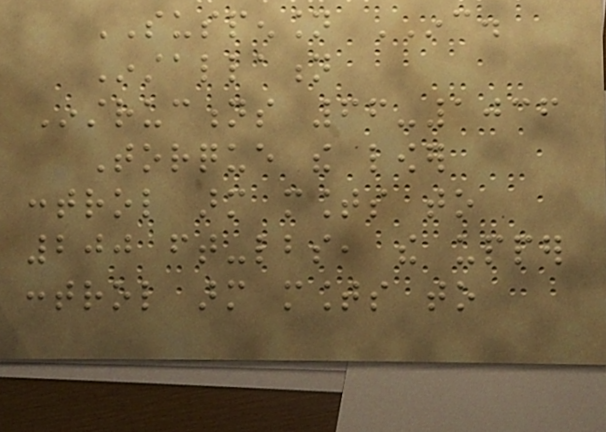SUSPENSION INC.
Installation
Instructions 66-1036
Torque the lower
control arm mounts to
200 ft-lbs, the upper
control arm mounts to
